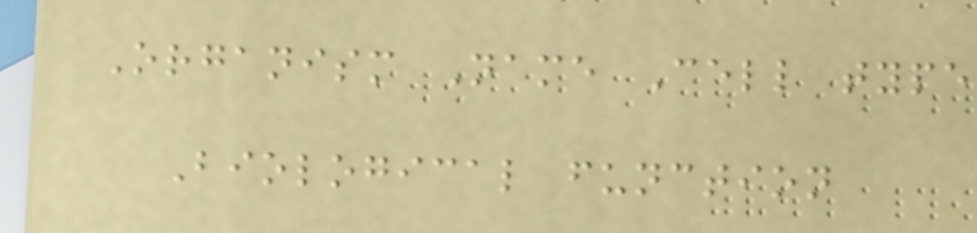Organism Name Cell type
Biological function
